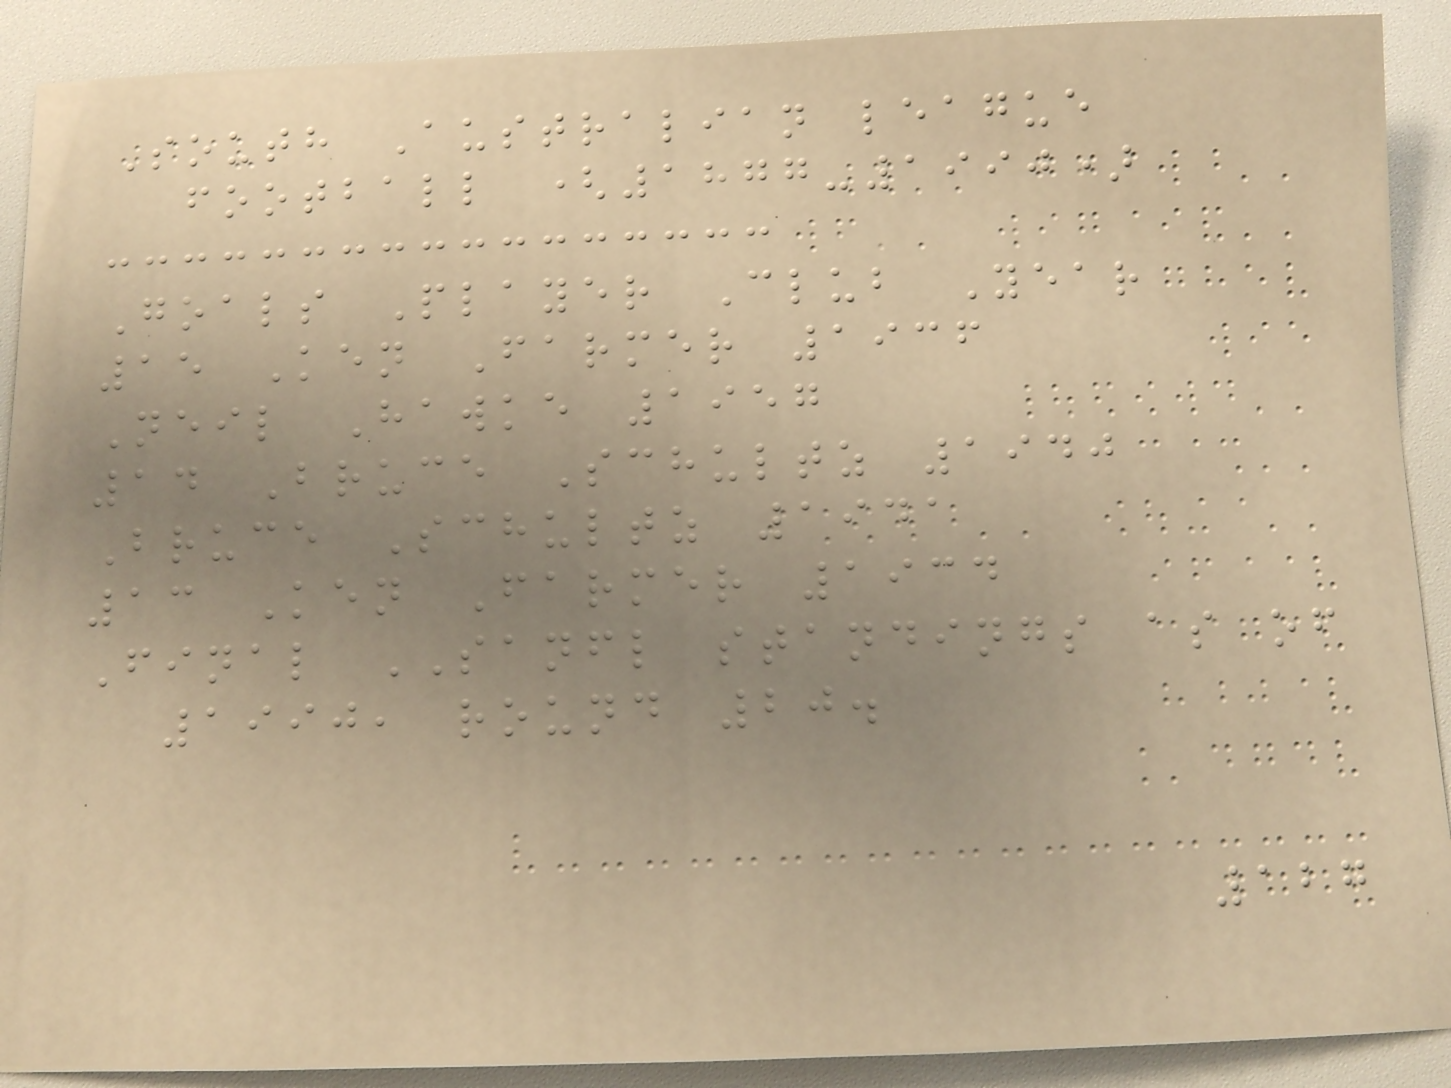South Australian league
football (1877-1990)
Goals Player Club Year
15 Ken Farmer 1936
Neil Hawke 1957
14 Bruce Schultz 1940
Bruce Schultz 1941
13 Ken Farmer 1934
Final SANFL standings as of
1990, round 20.
127
